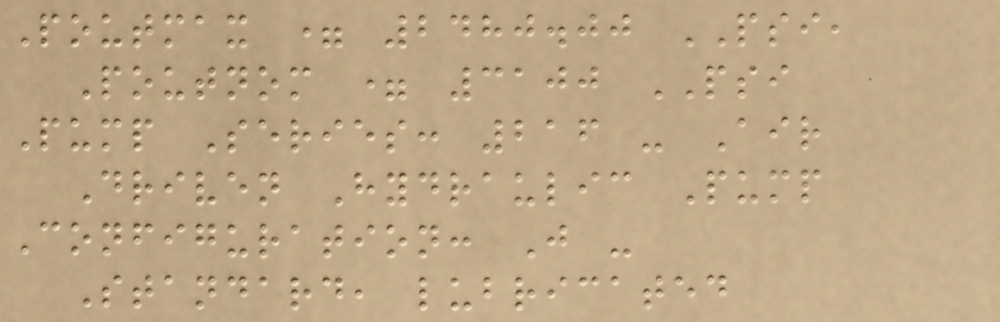Poutmax = 2480.00 PSI,
Poutnom = 3100 PSI
Pump Series: 216 - Air
Driven Hydraulic Pump
Configuration: J -
Standard, lubricated
